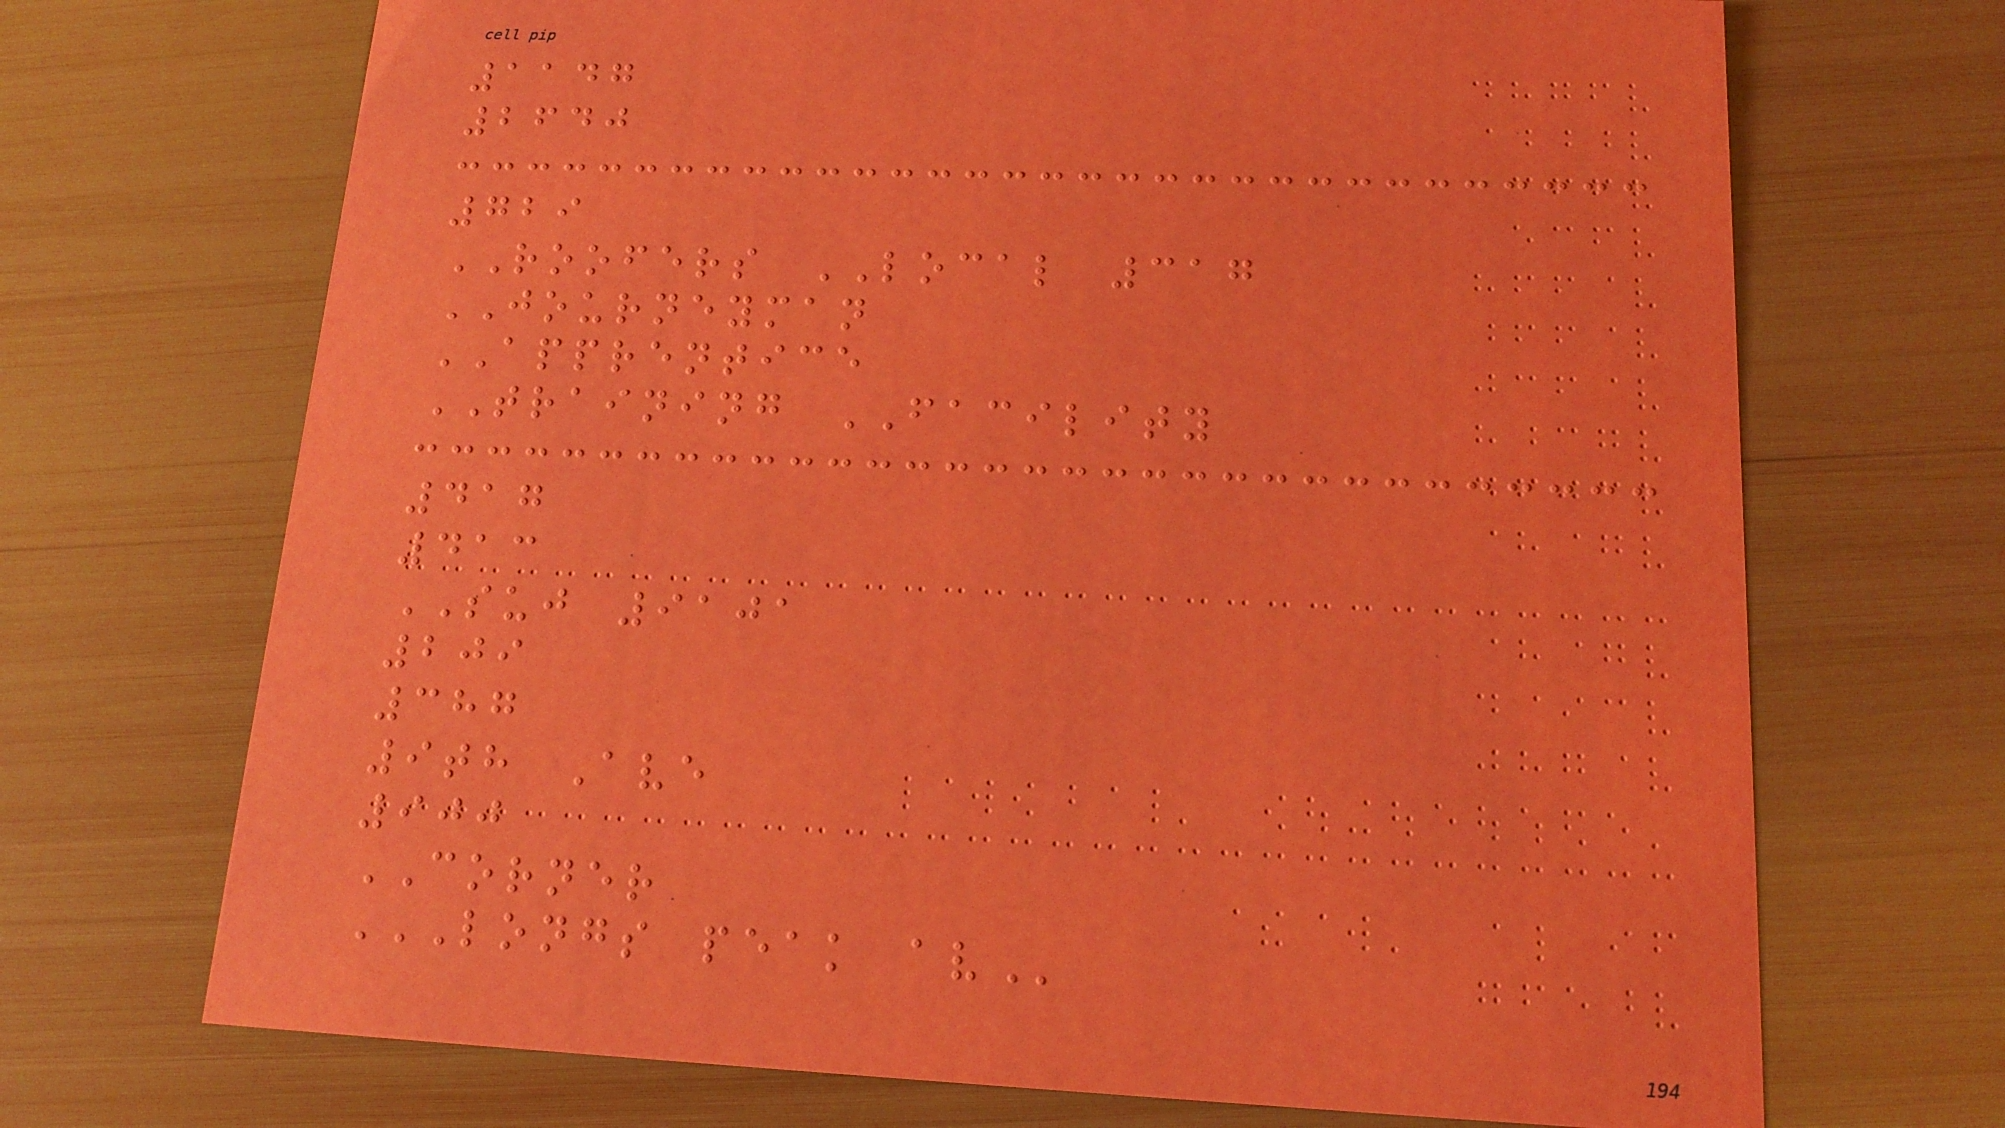1147
2640
729
ROOFERS LOCAL 317
JOURNEYMAN
APPRENTICE
TRAINING FACILITY
417
413
SUJ 9101
209
387
9th Ave
900
CORNER
LONGS PEAK AV
